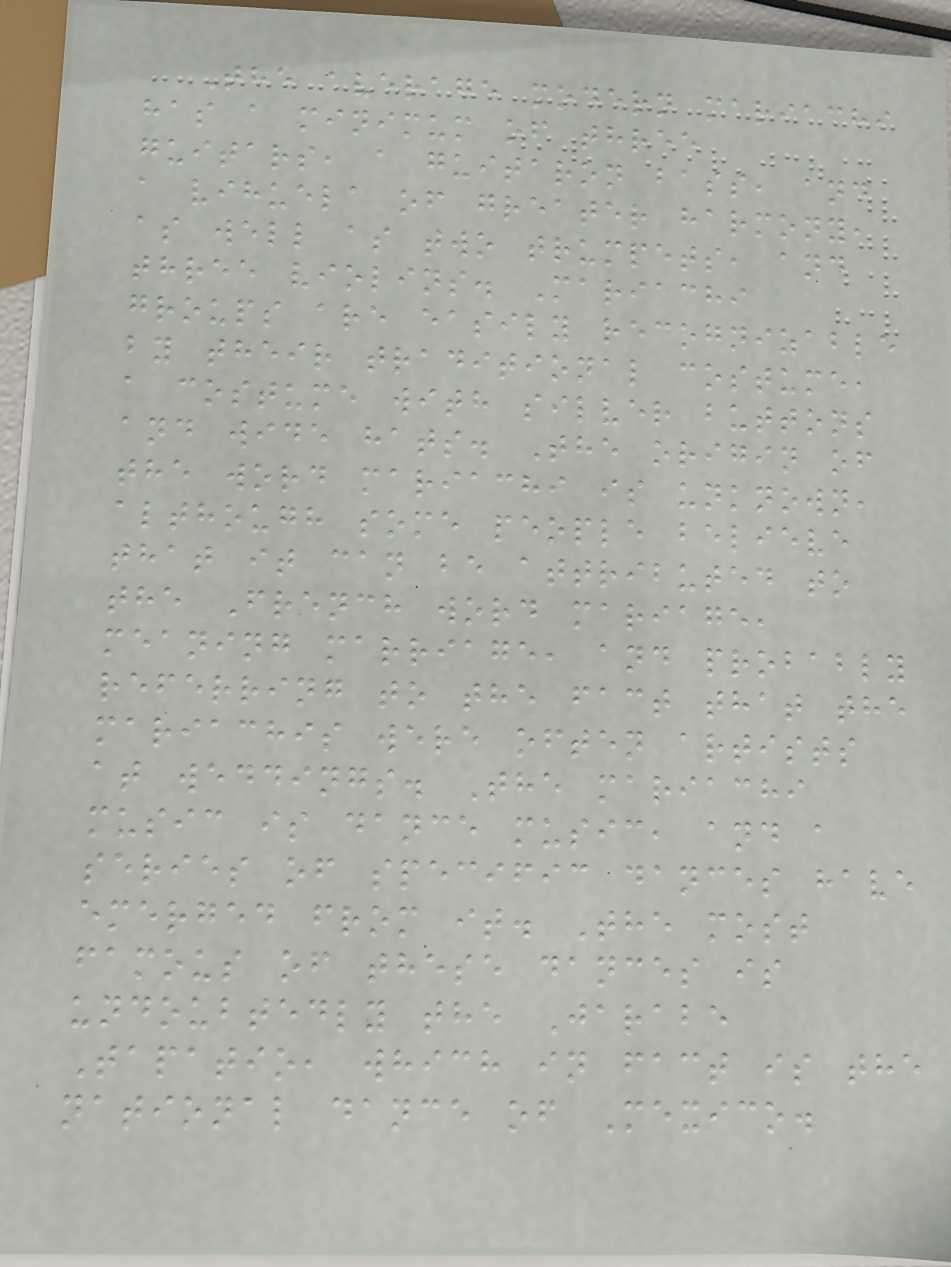The average modern mariachi
has a minimum of three
guitars, a guitaron bass, and
a vihuela of greater harmony,
as well as two trumpets, and
three violins. Mariachi
groups are easily recognizable
by their traditional costume,
a costume with silver buttons
and wide hats. The origin of
the word mariachi is unknown,
although some people believe
that it can be attributed to
the French word mariage,
meaning marriage, and probably
referring to the fact that the
mariachis were often artists
at weddings. The mariachi
music is dance music, and a
series of specific dances have
emerged from it. The most
famous of these dances is
undoubtedly the Jarabe
Tapatio, which in fact is the
national dance of Mexico.
